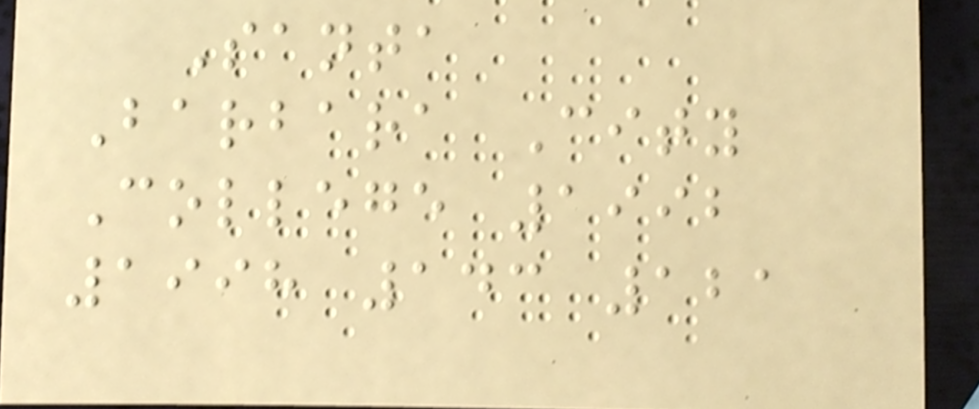Santa
Barbara City
College 1992
1998 143 121
